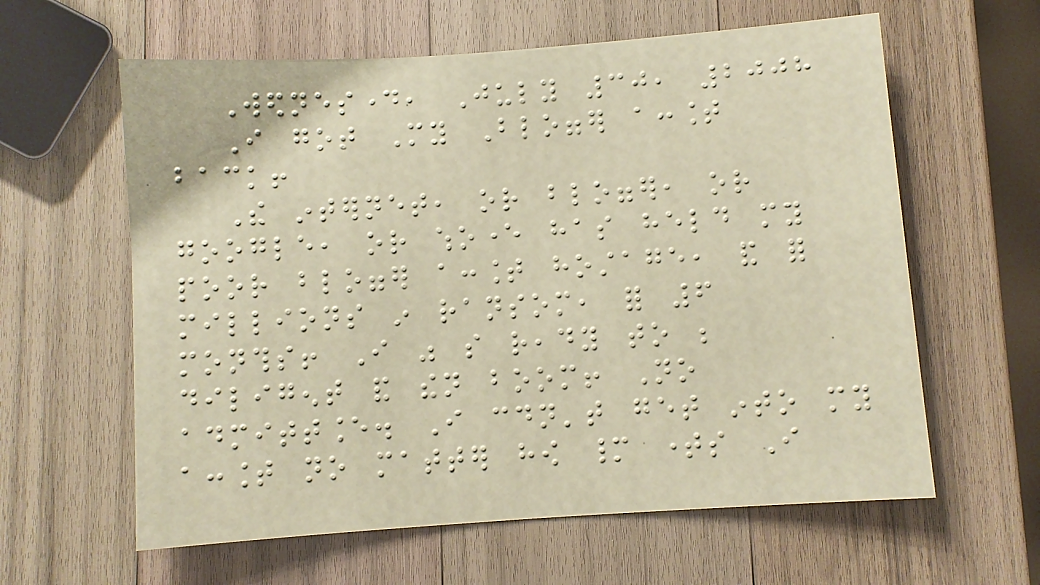Wednesday, July 30, 2008
I got My Blogger account
back!
The internet, or blogger, or
google, or whoever has held my
poor blogger account hostage, and for
millions in ransom, for 6
months! I was so ready to be
diligent and then boom! No
admittance. I couldn't get into my
account no matter how many times I
